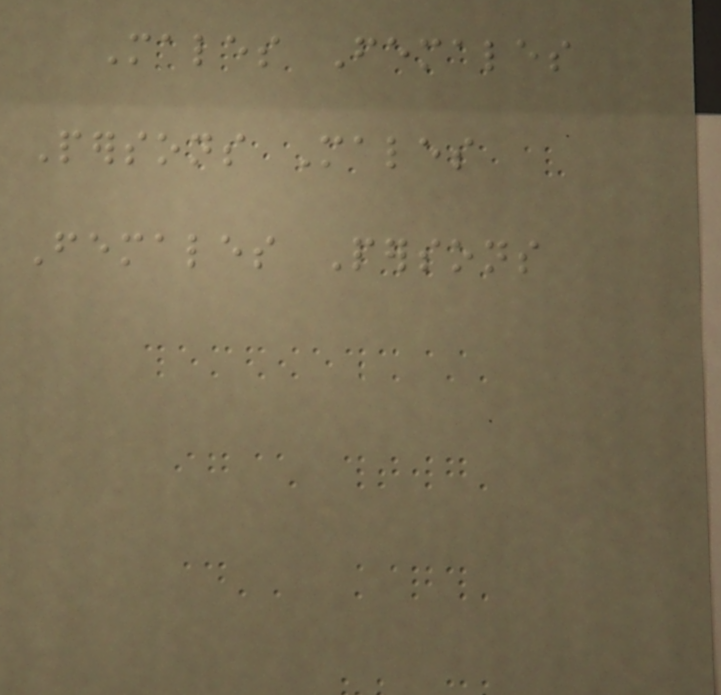Males Females
Persons Males
Females Persons
